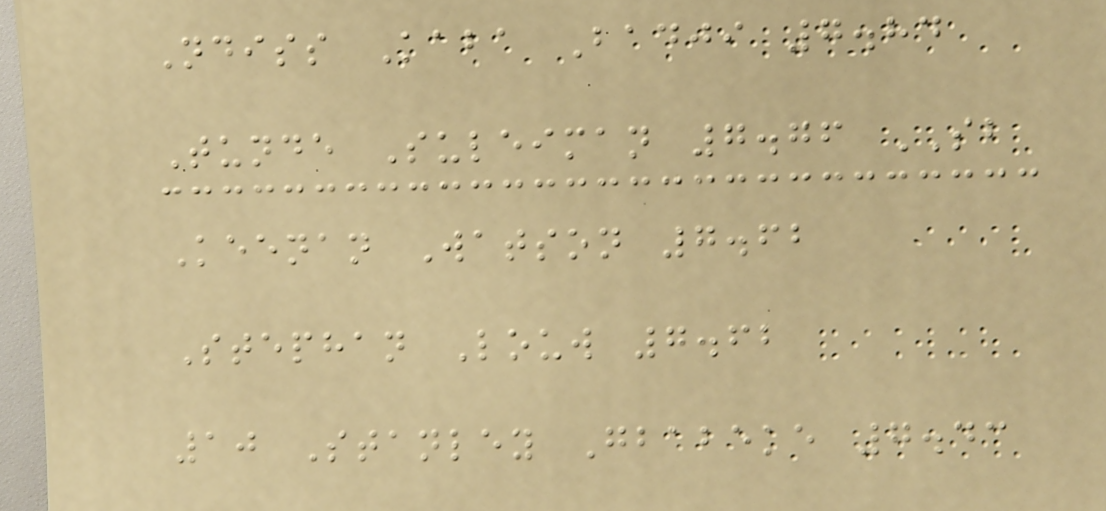Ndiss Kaba Badji 7.84
Tunde Suleiman 7.76 SB
Keenan Watson 7.62
Stephan Louw 7.62
10 Stanley Gbabeke 7.43
